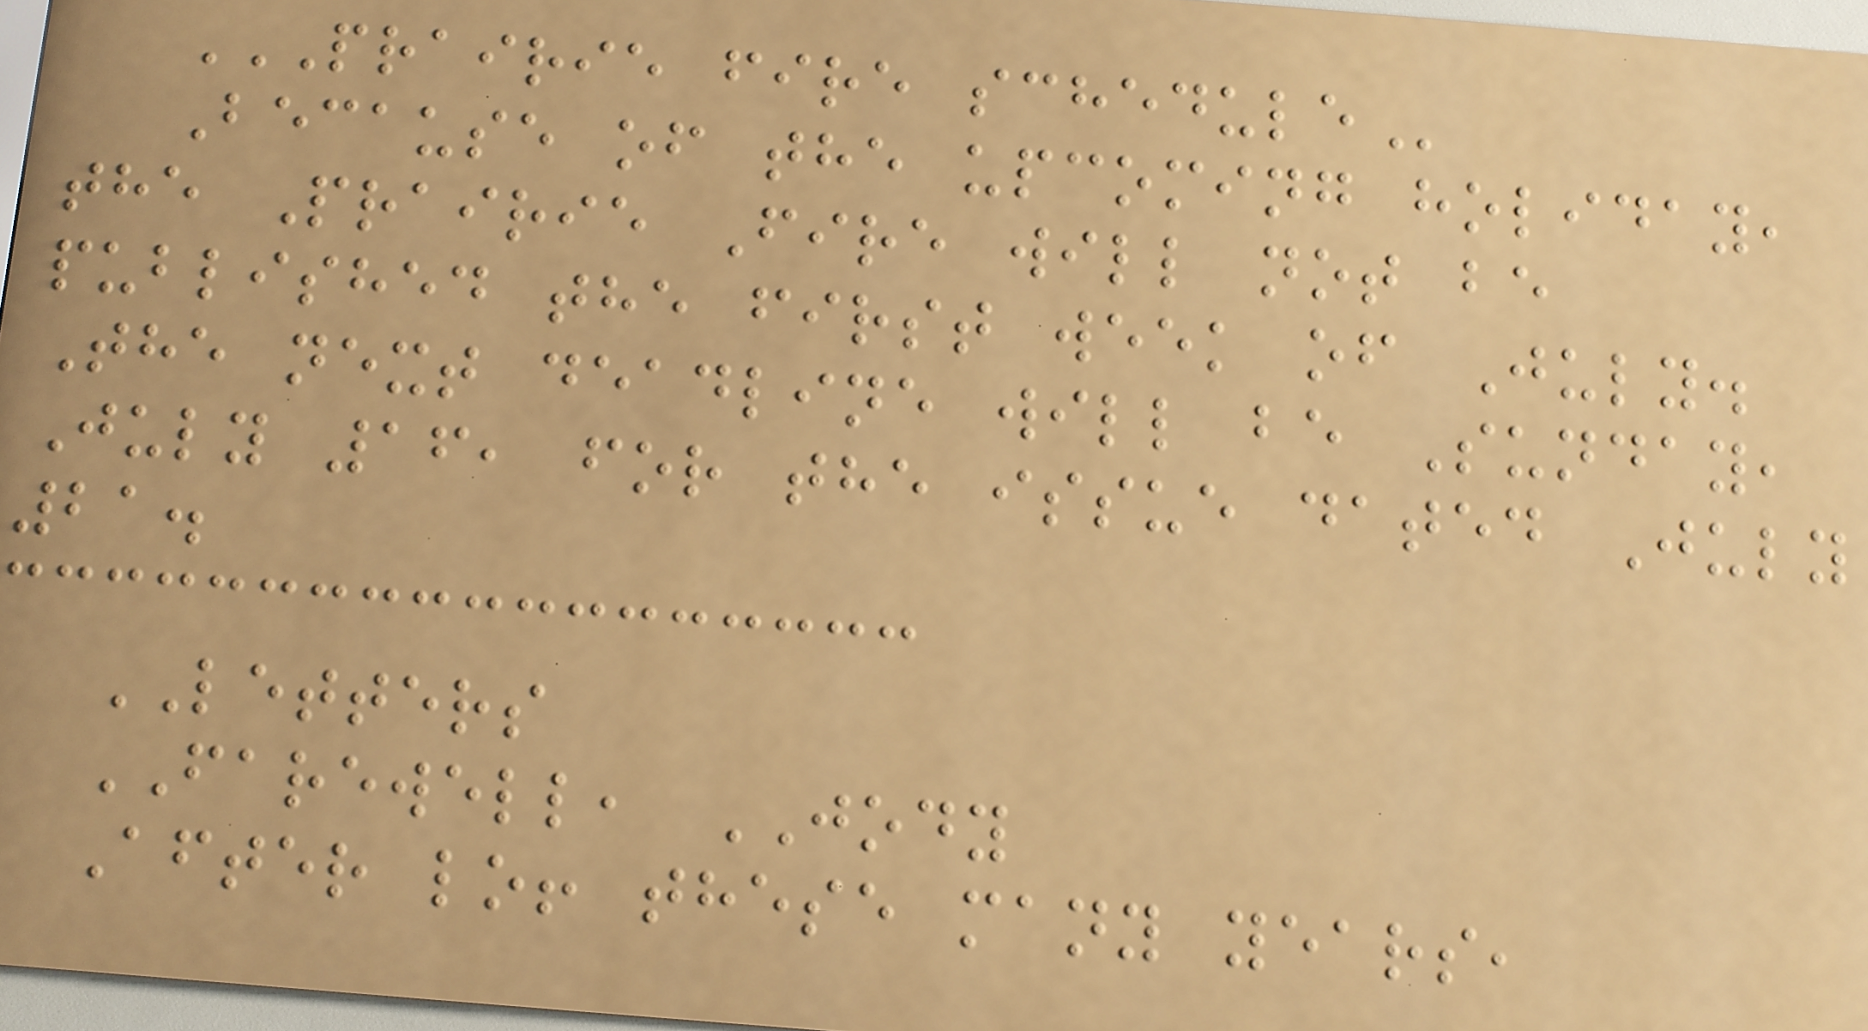PRAIRIE FIRE SCHEDULE
Because of the upcoming holiday,
the Prairie Fire will not be
published the first week of July.
The next deadline will be Sunday,
July 16, for the issue dated July
21.
LETTERS
FAREWELL, JODY
After lo! these many years,
